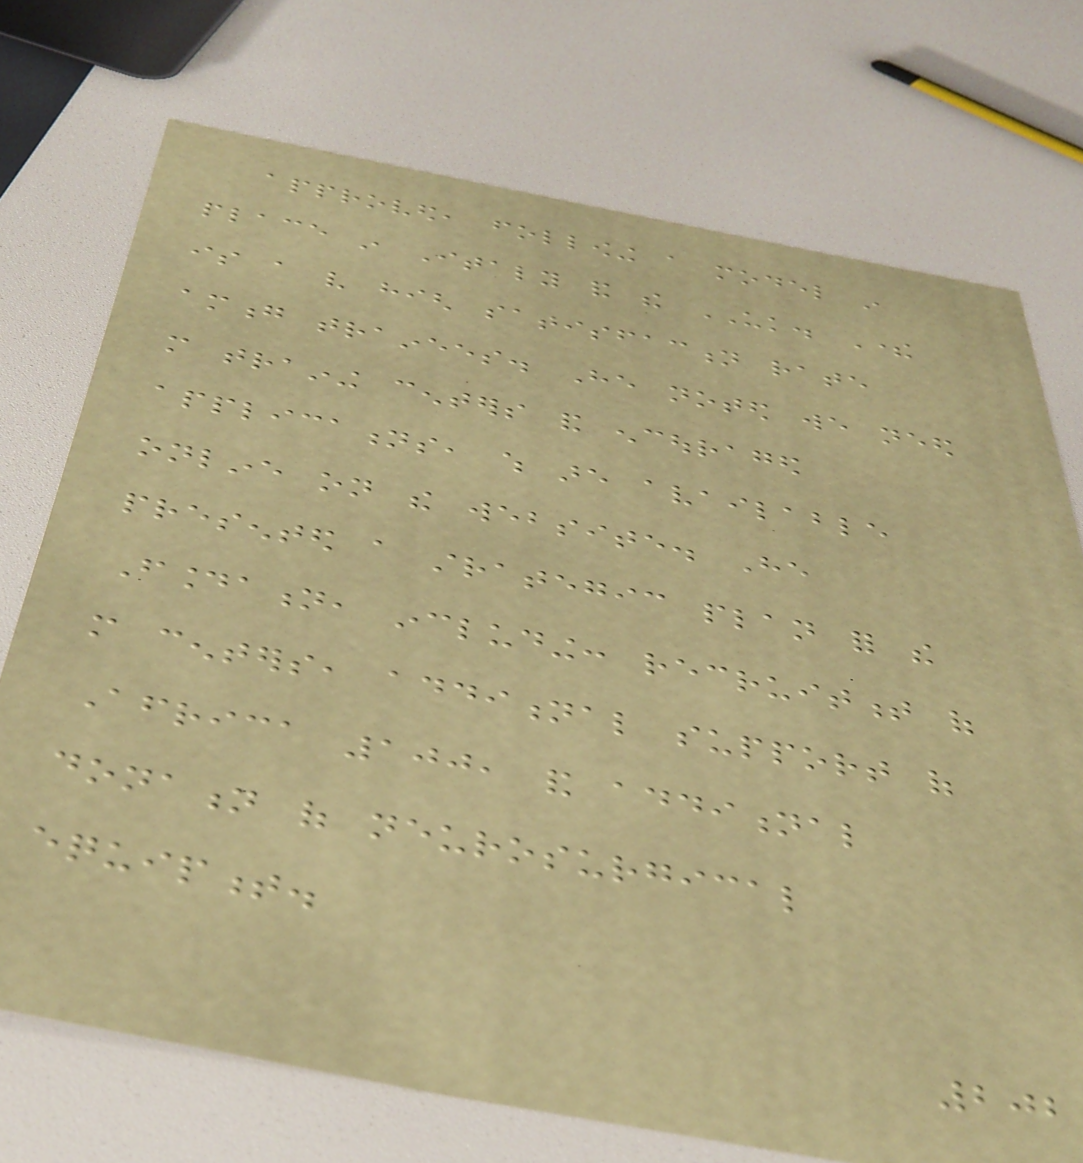approved, following a model in
place in Italy and the UK. There
is a very high satisfaction rate
among trainees. He noted we need
more training centers and encouraged
applications, which are available
online on the website. He
presented a strategic plan for the
Foundation, including: recruitment of
more centers, additional support of
Africa 100, and additional
donation of neurosurgical
equipment.
202
